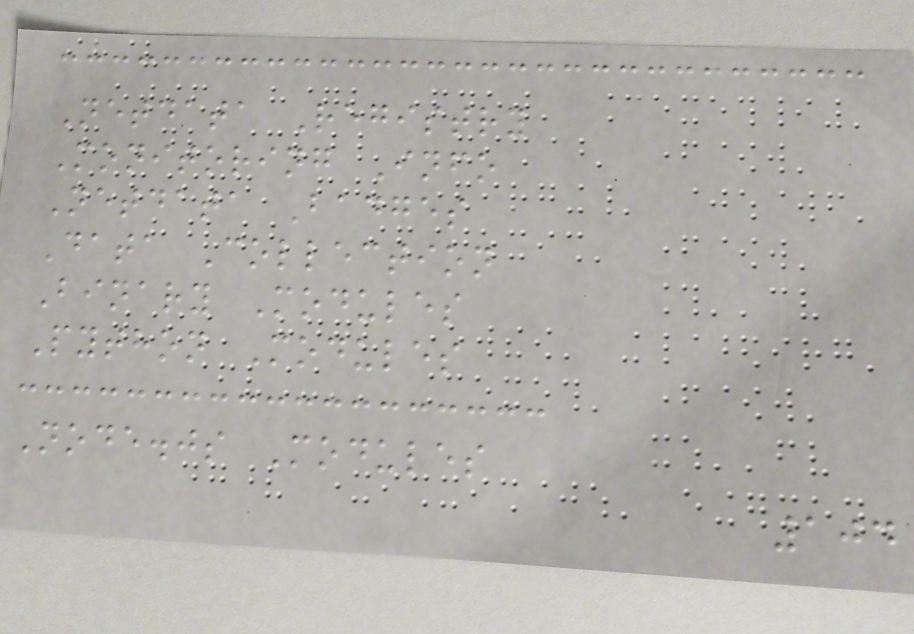Netdata Registry
Monitoring Info
Netdata Badges
Data Collection
Binary Modules
Python Modules
Node.js Modules
104
